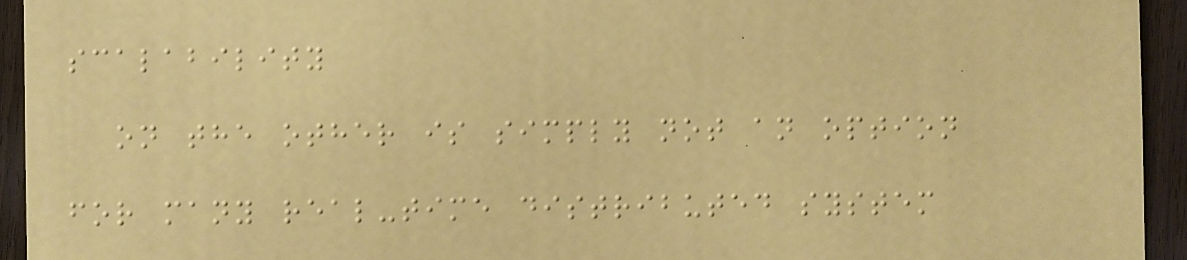scalability
on the other is simply not an option
for many real-time distributed system
